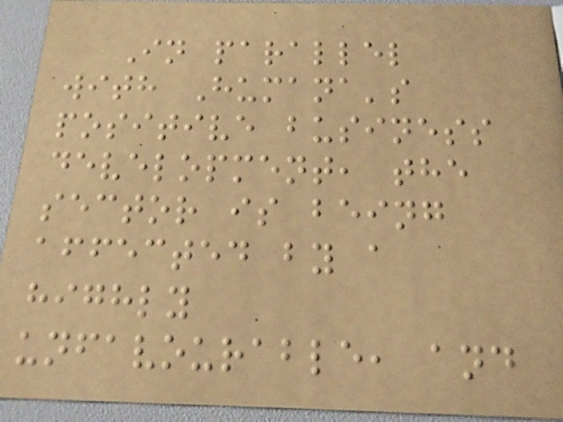In parallel
with Humana's
positive business
development, the
sector is being
affected by a
highly
unfavourable, and
